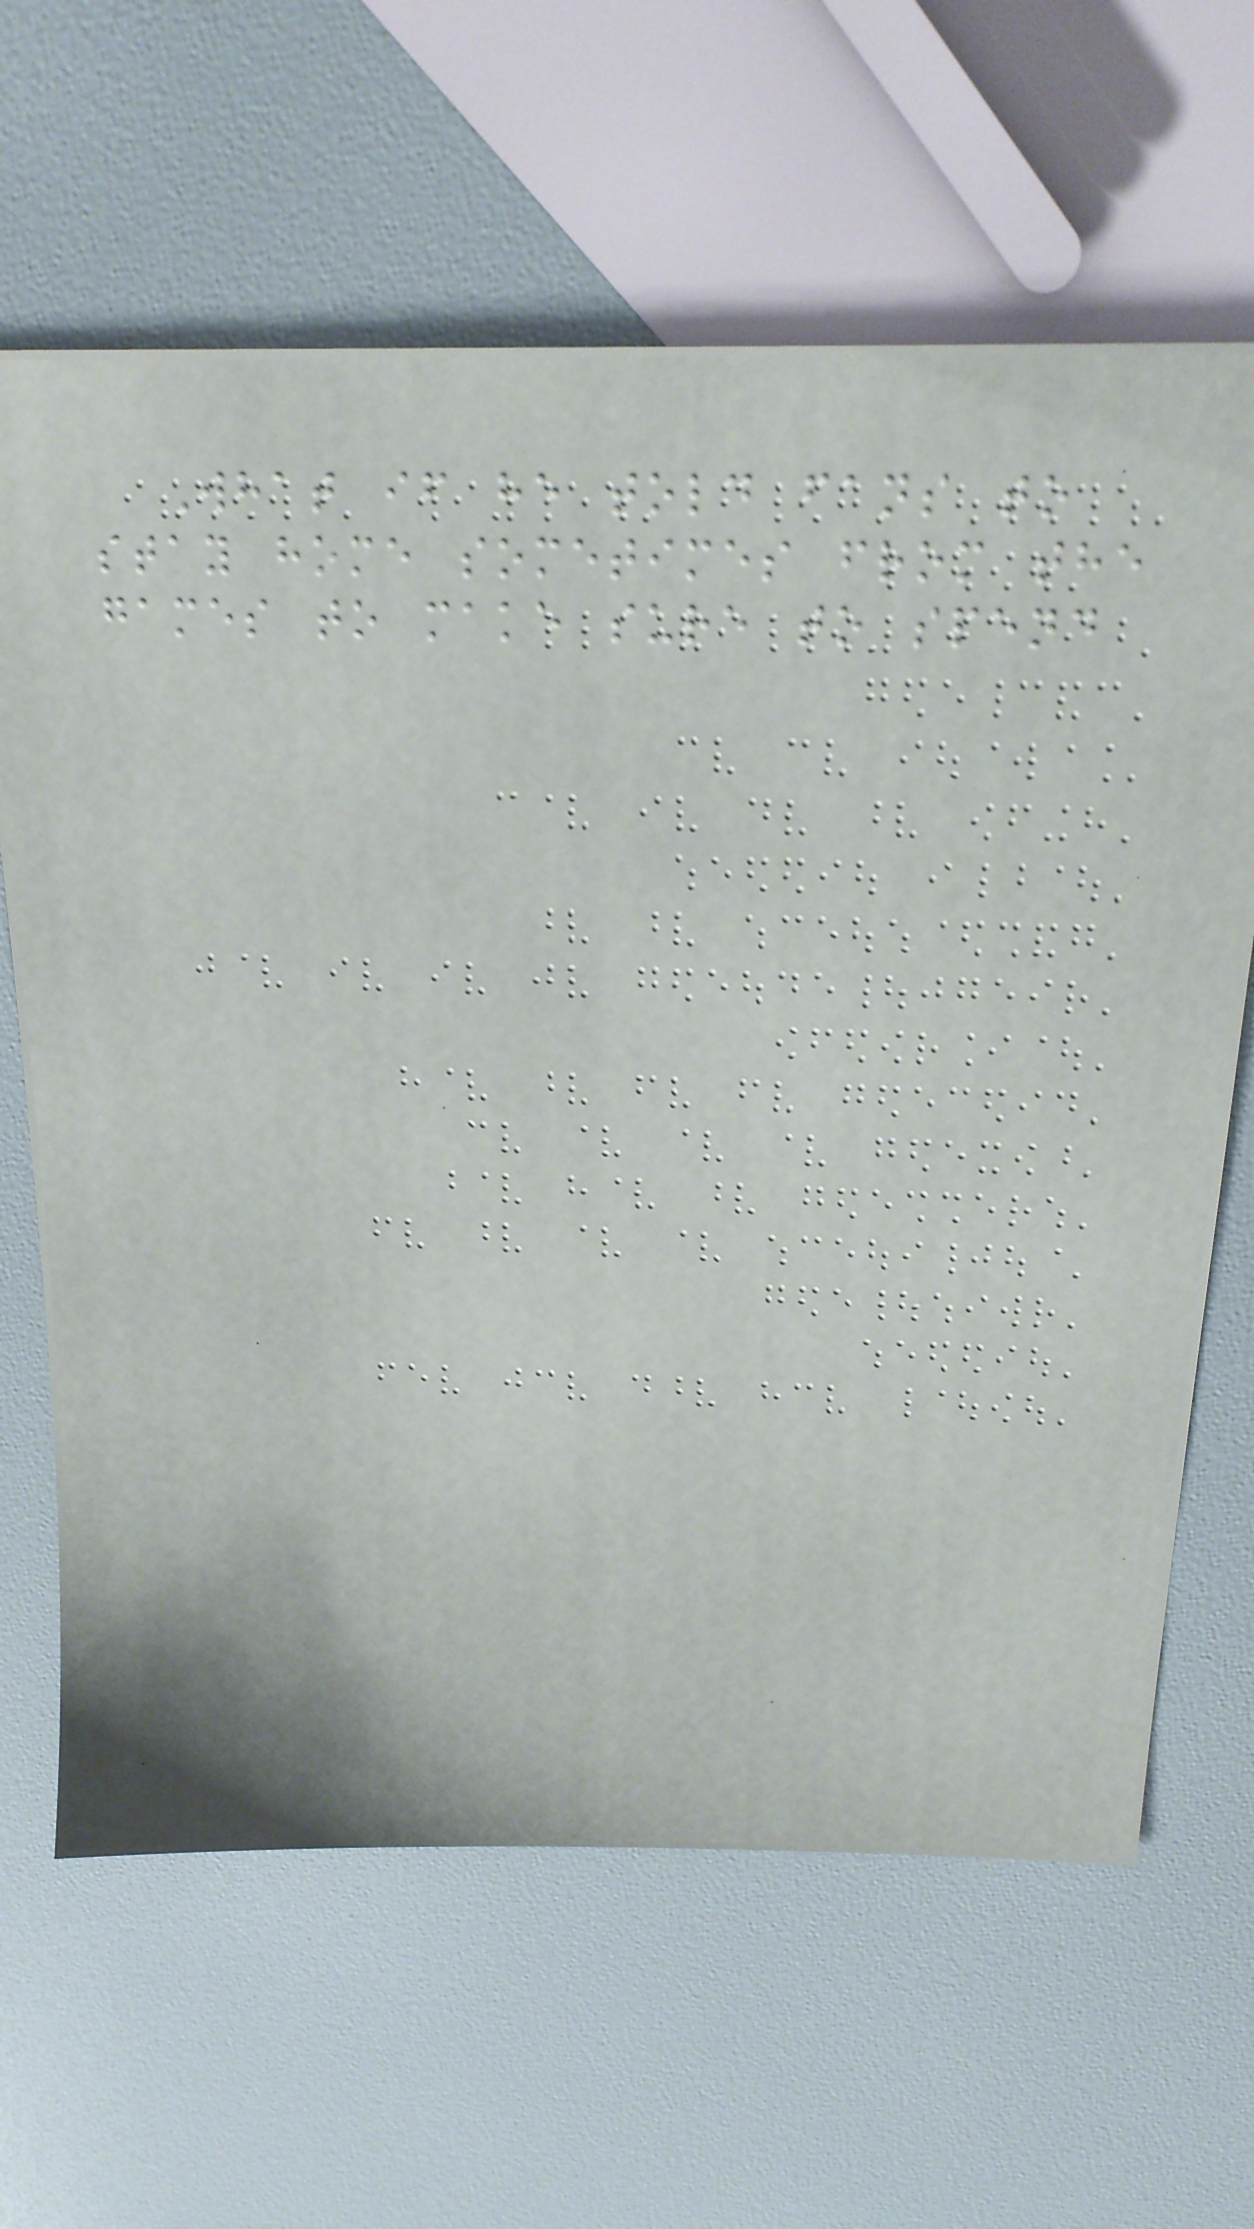What if he told fans to
stay home sometimes from the
games to make sure to spend
